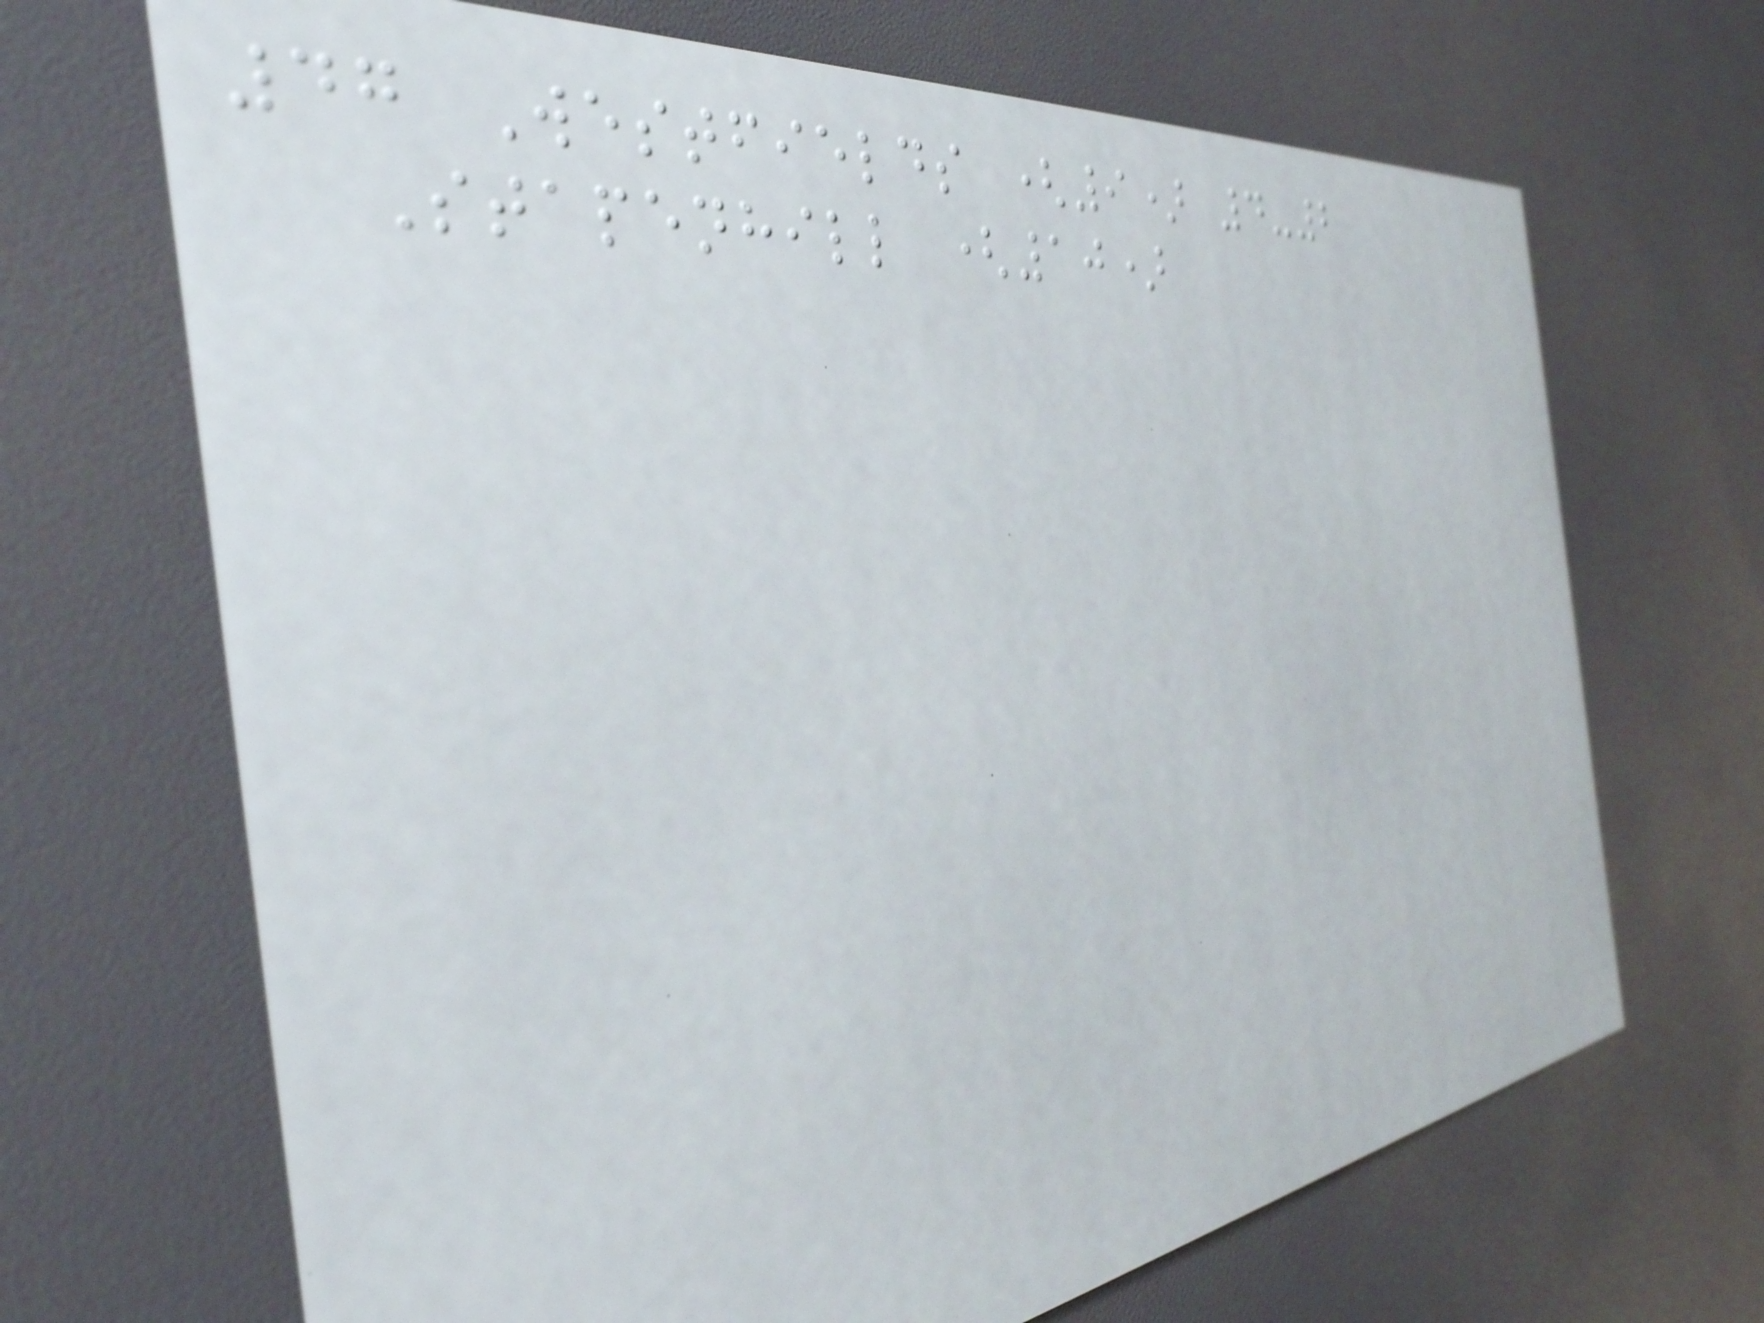47 Westfields (9) 4-2
Stapenhill (10)
